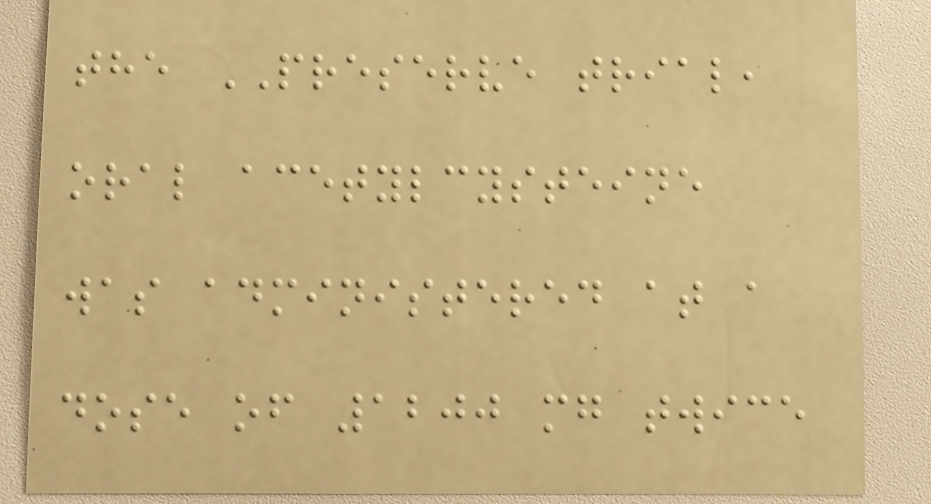the PRESERVE trial,
oral acetylcysteine
was administered at a
dose of 1200 mg twice
